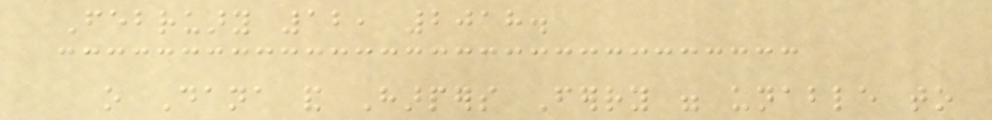February 12, 2018.
o Dana and Harpers Ferry were unable to
